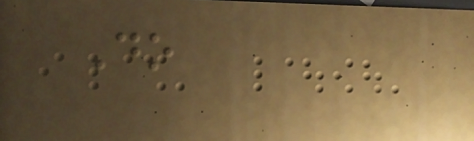Do
